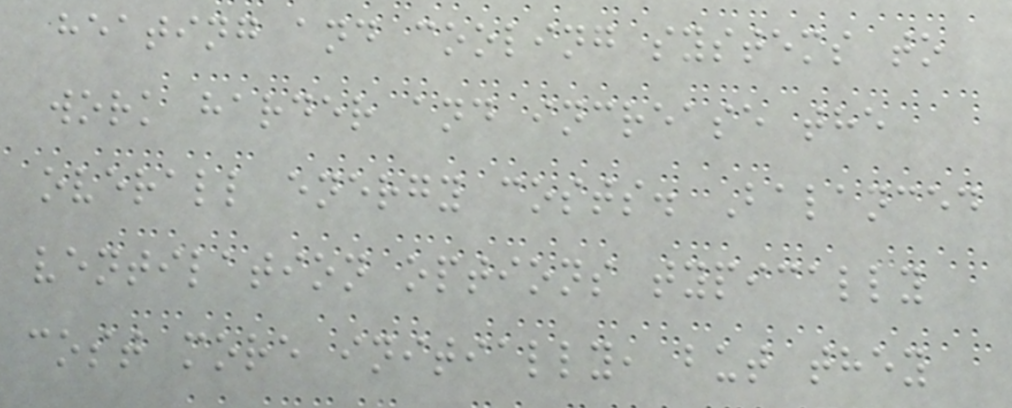heating and cooling systems to
work harder and increase the
overall energy costs. Balanced
ventilation options typically
cost more initially, but they
